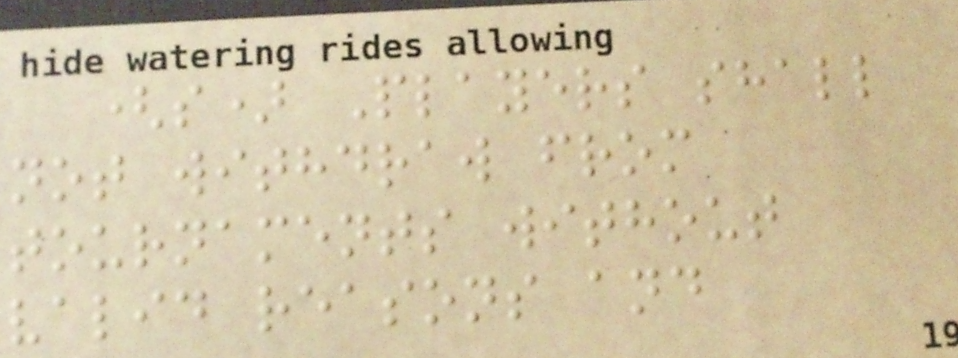(s) Players shall
not withdraw from
tournaments without
valid reasons and
